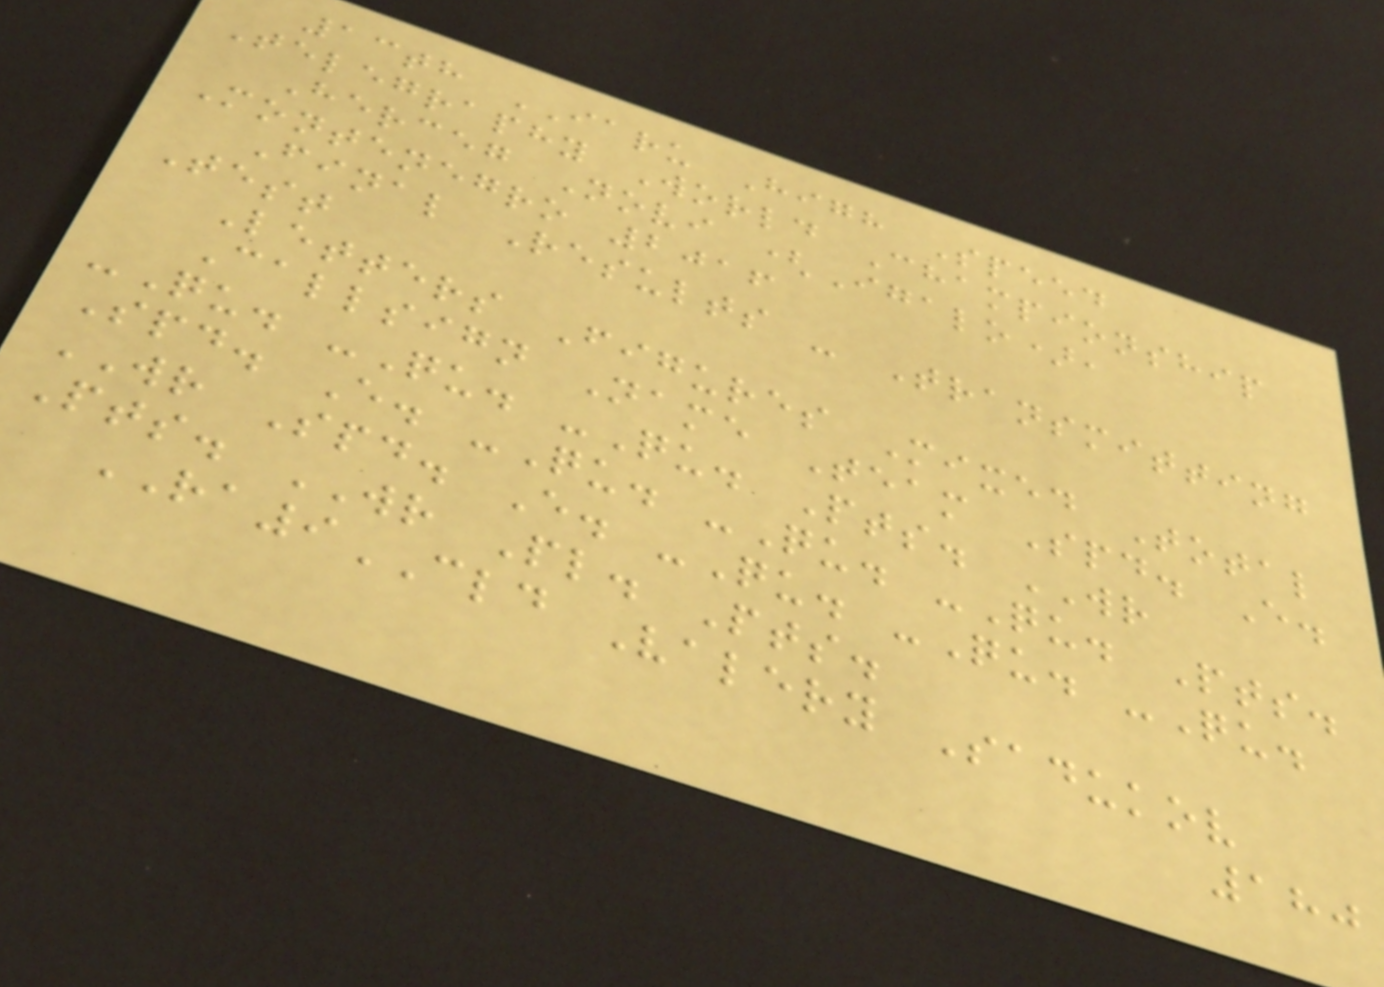13th IARU High Speed
Telegraphy World Championship
Herceg Novi (Igalo),
Montenegro 2016
Final Results - Transmitting
Test
Letters Figures Mixed Total
Callsign Name Team Spd. E.
-Qu. -Qu. -Qu. Pts. WR
Spd. E. -Qu. -Qu. -Qu. Pts.
WR Spd. E. -Qu. -Qu. -Qu.
Pts. WR Pl. Pts.
RA9CLD Valery Sadukov
180
